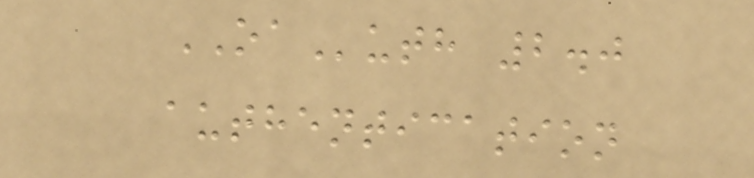OAuth 2.0
authentication
